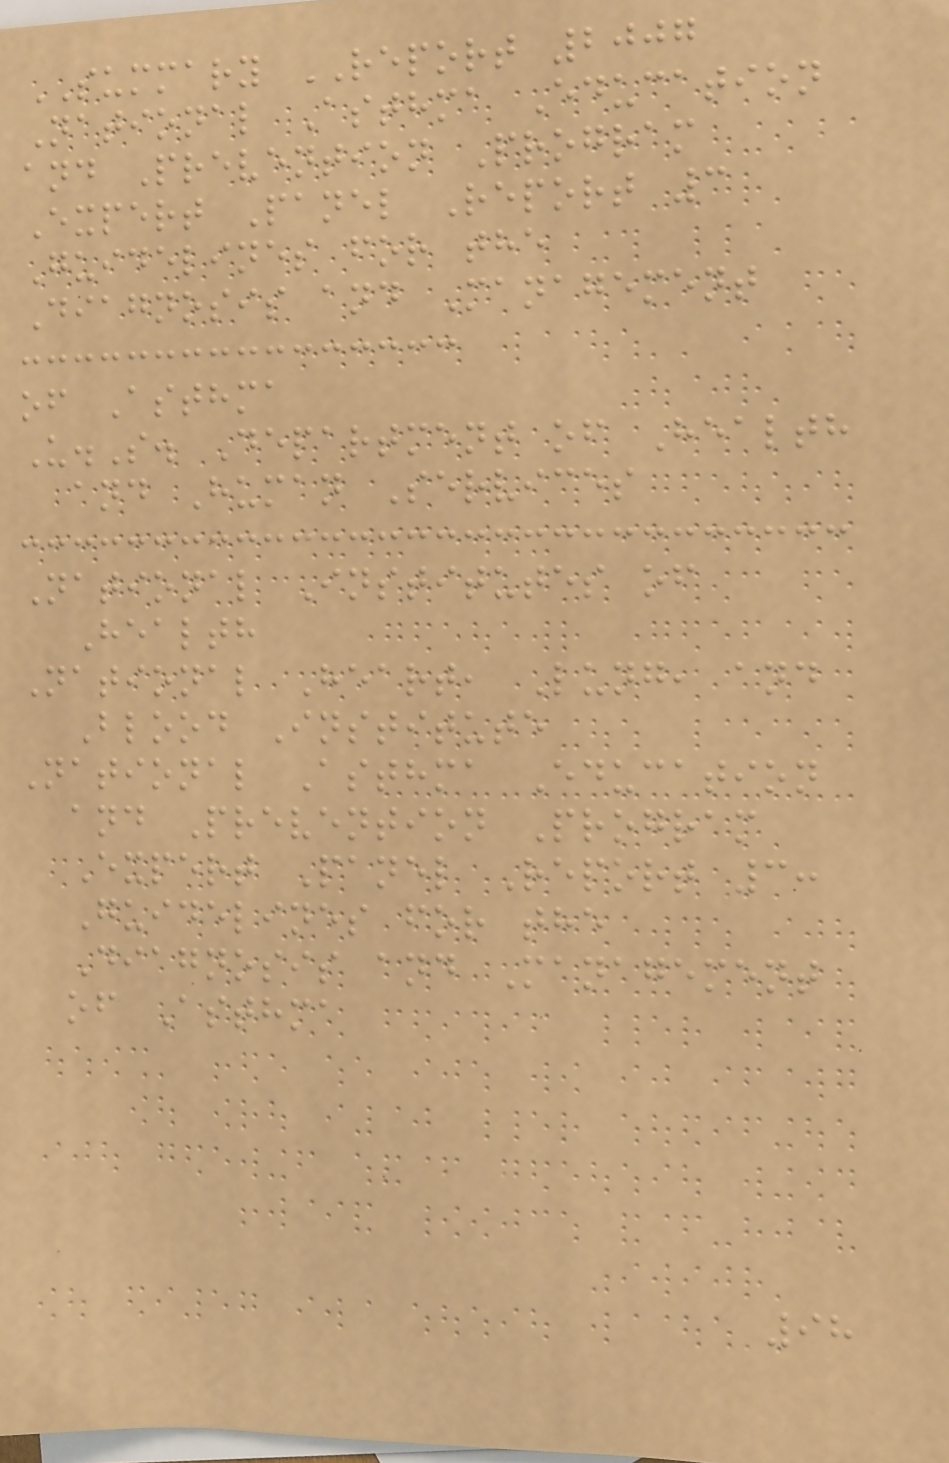SUMMARY REPORT 2007
National Asthma Education
and Prevention Program
Expert Panel Report 3
Guidelines for the
Diagnosis and Management
of Asthma
U.S. Department of Health
and Human Services
National Institutes of
Health
National Heart, Lung, and
Blood Institute
National Asthma Education
and Prevention Program
Expert Panel Report 3:
Guidelines for the
Diagnosis and Management
of Asthma
98
